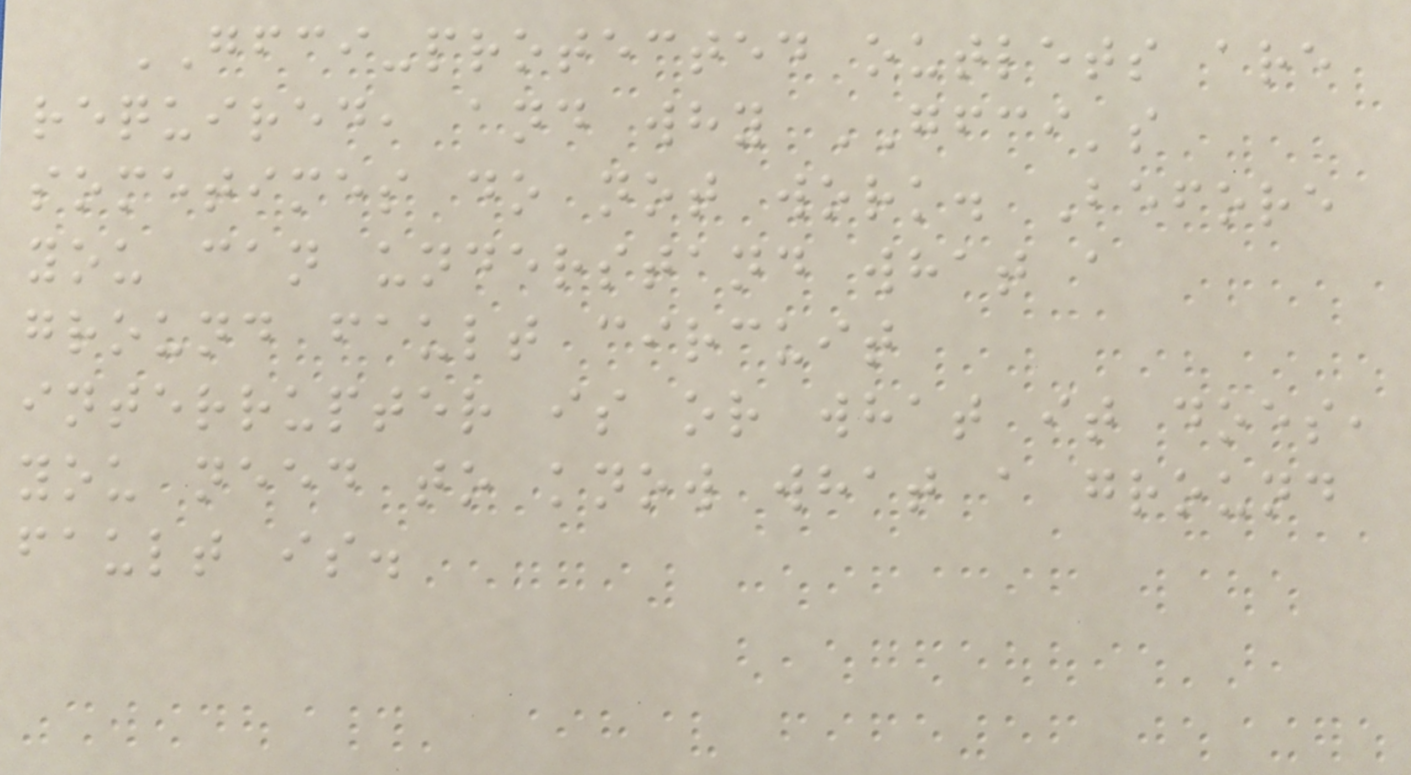GFCI-protected outlets are
required, and why GFCI's
sometimes do not work. Before
you can understand what a
ground fault circuit
interrupter is or what it does,
you need to know what a ground
fault is.
